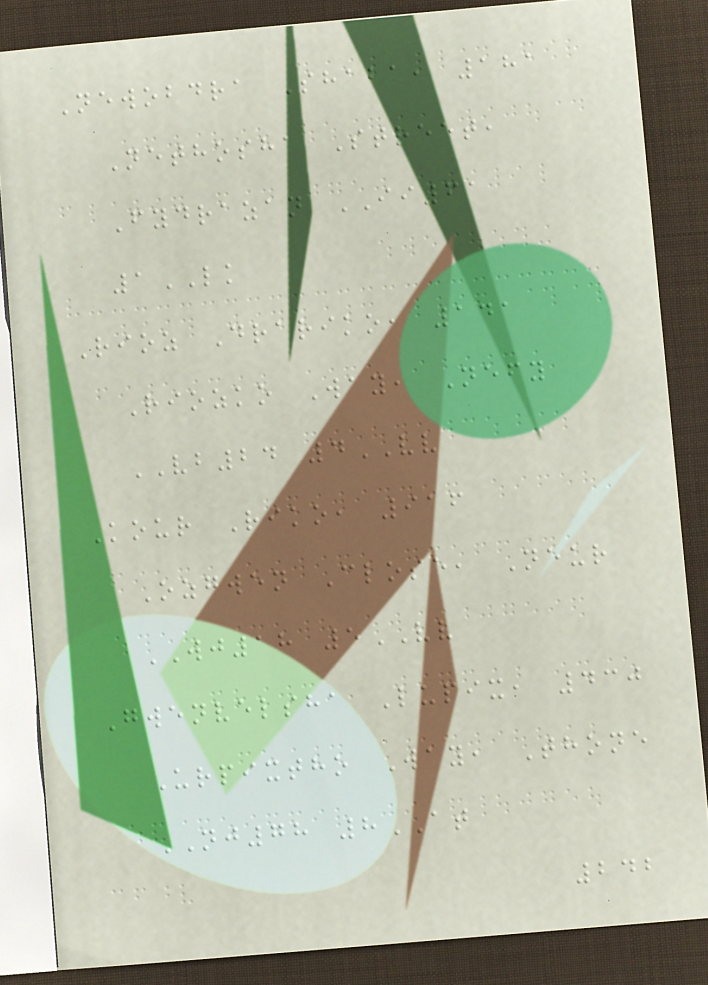Newobdra Shaba, 181
Nethosha Street,
Fydrazan II61
1LK
Rioz Drariko, 141
Riozko Way, Nefy
VB24 4VV
Kour Riko, 916
Ozgwen Close, Neur
WJ18 5VV
Gwenvelsha Lupix, 430
Urpixtho Way, Thone
NJ78 8AT
242
